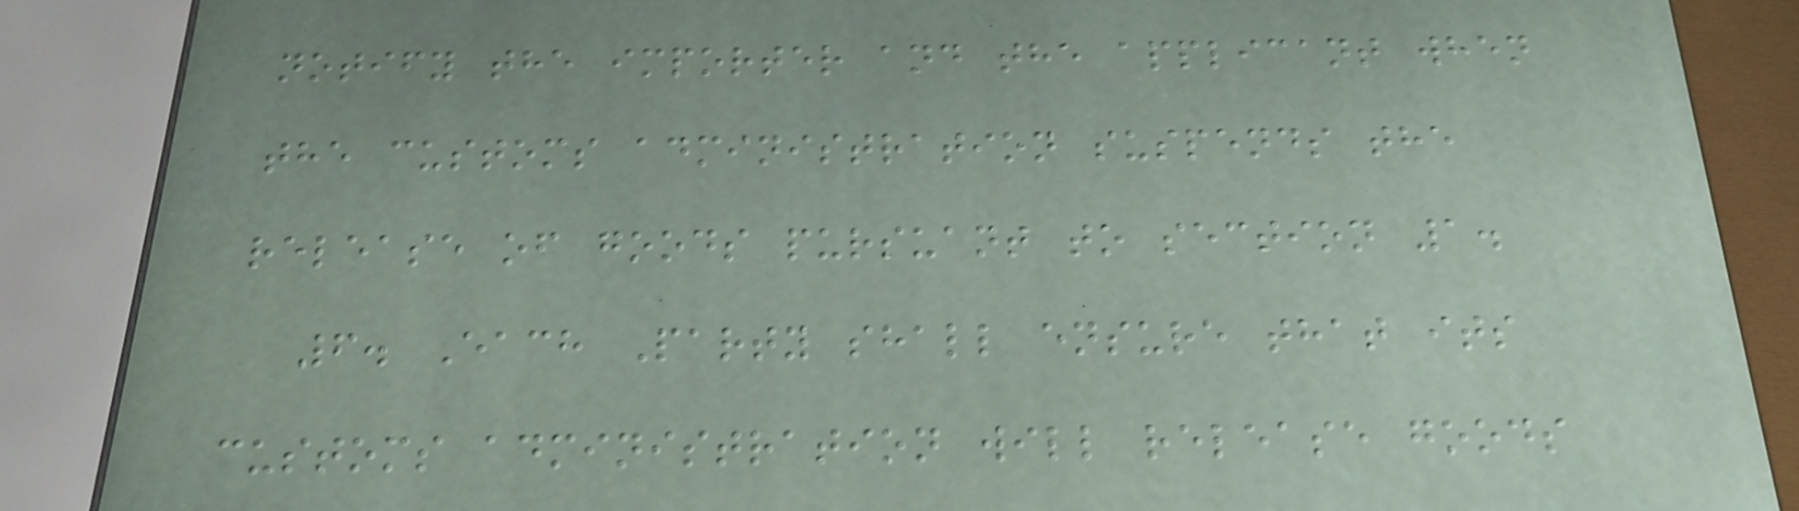notify the importer and the applicant when
the customs administration suspends the
release of goods pursuant to section 1.
6. Each Party shall ensure that its
customs administration will release goods
